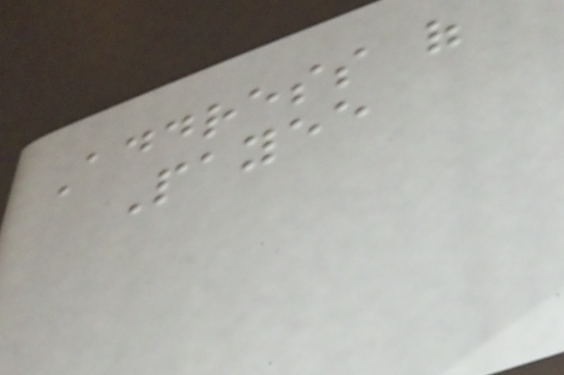Address of
Payee
